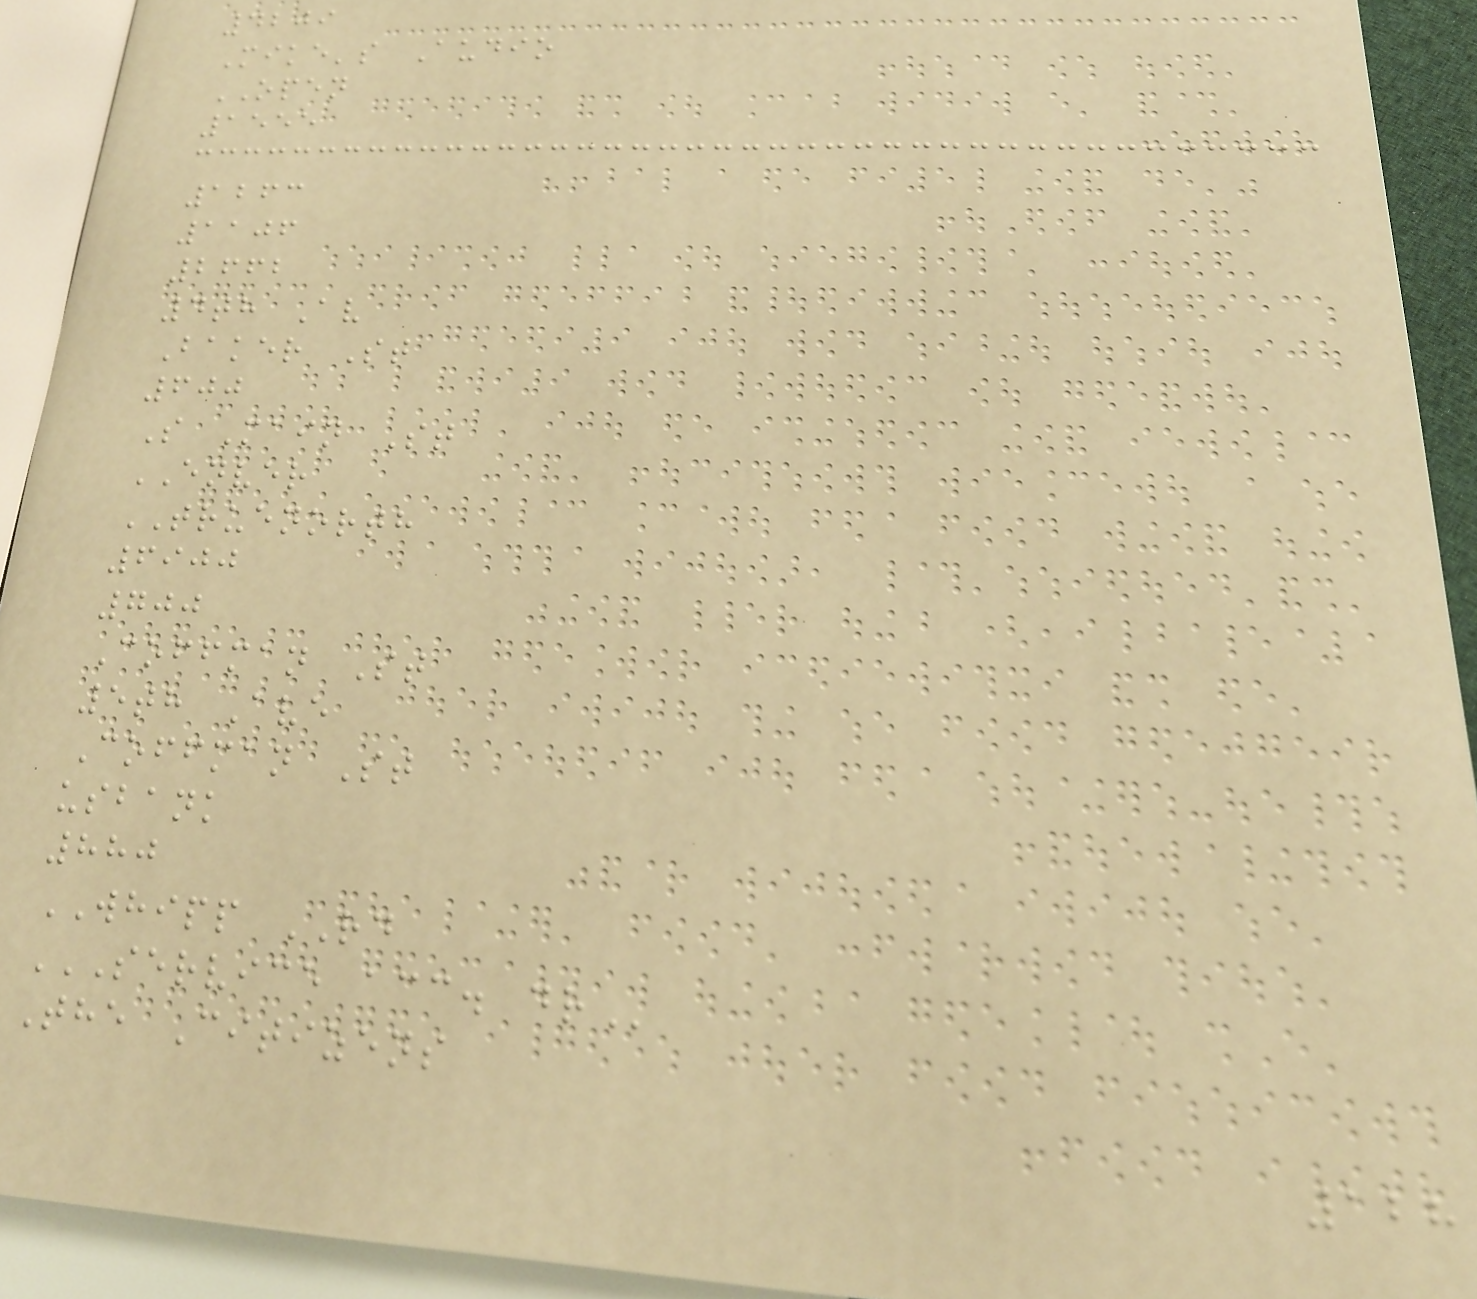4209
Mike's Audio
OPEN
1555
1263
1106
2662
4th Av
Baker St
600
S Main St
ENVER
TRUENORTH
6900
700
Coffman St
5th Ave
Coffman St
usbank
880
WHIPP RD
SERVICE ACC. DR
The Citizens
128
